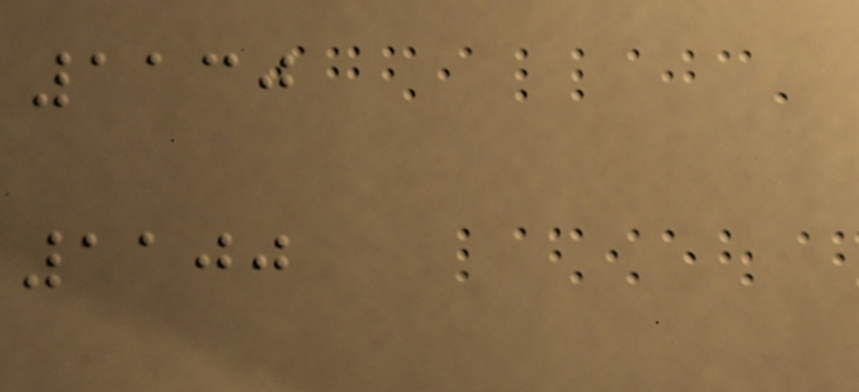1130
1100
